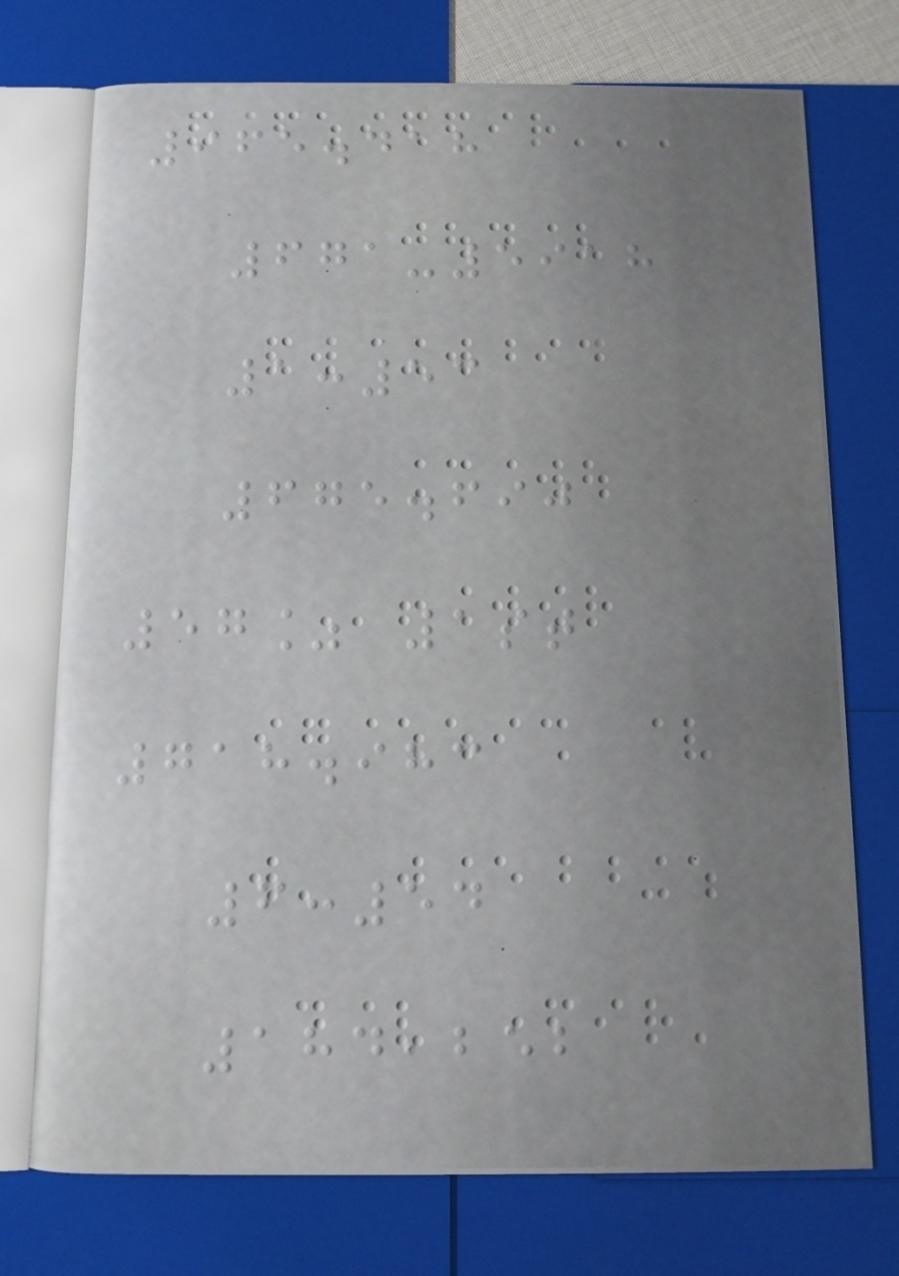965.418
671-5918
1:53
675.690
57% 1st
718.983
6:54
184,252
